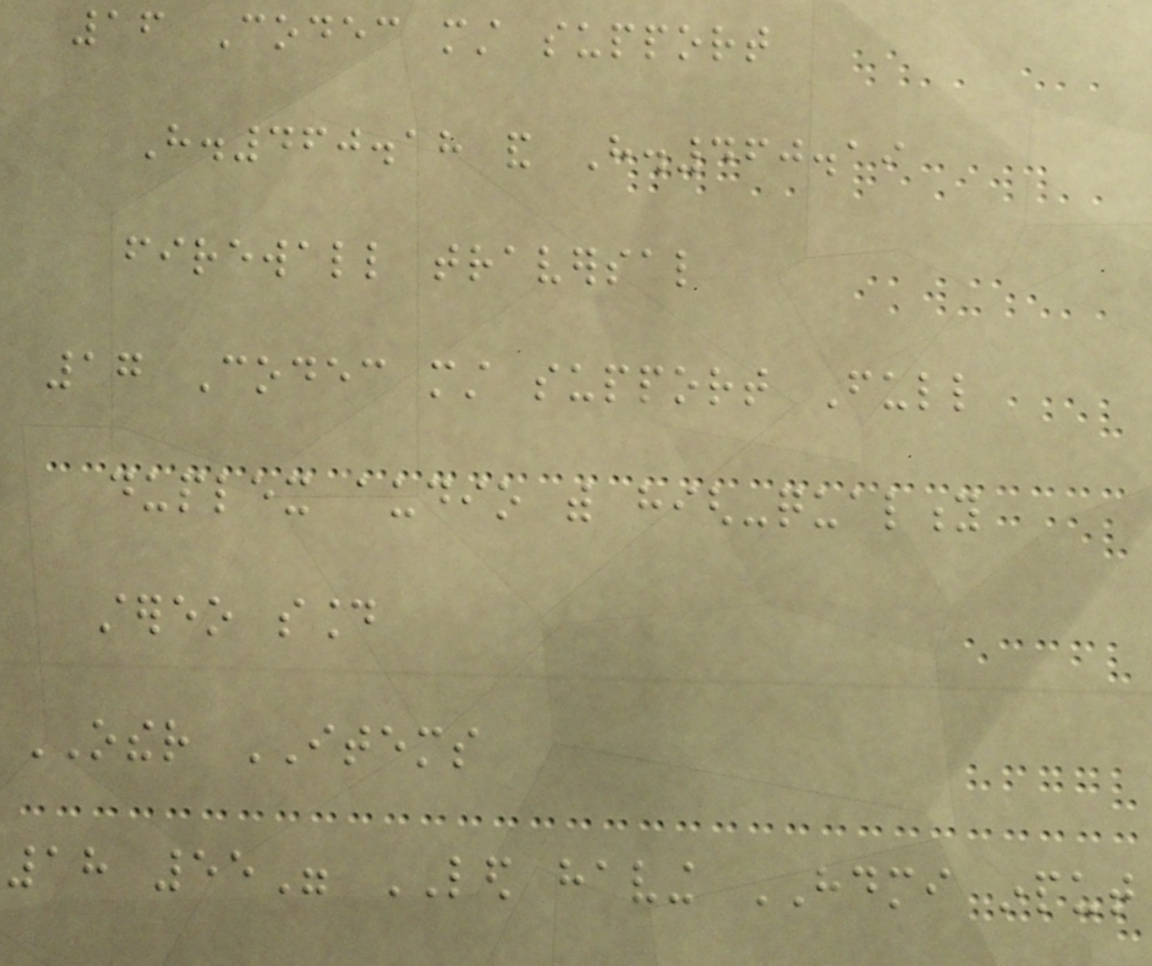16 Codec must support
H.460.18 and H.460.19
firewall traversal
17 Codec must support Full
duplex audio with high-quality
stereo sound
OTHER ITEMS
18 55" LED having HDMI input
